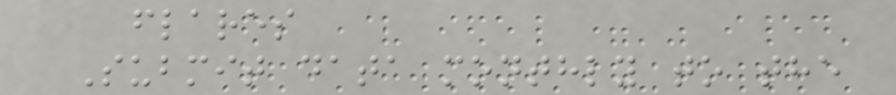flares
Submit data monthly to the
